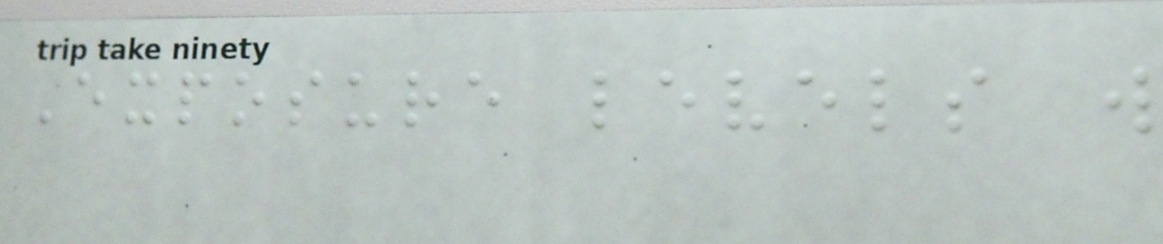Exposure levels will
